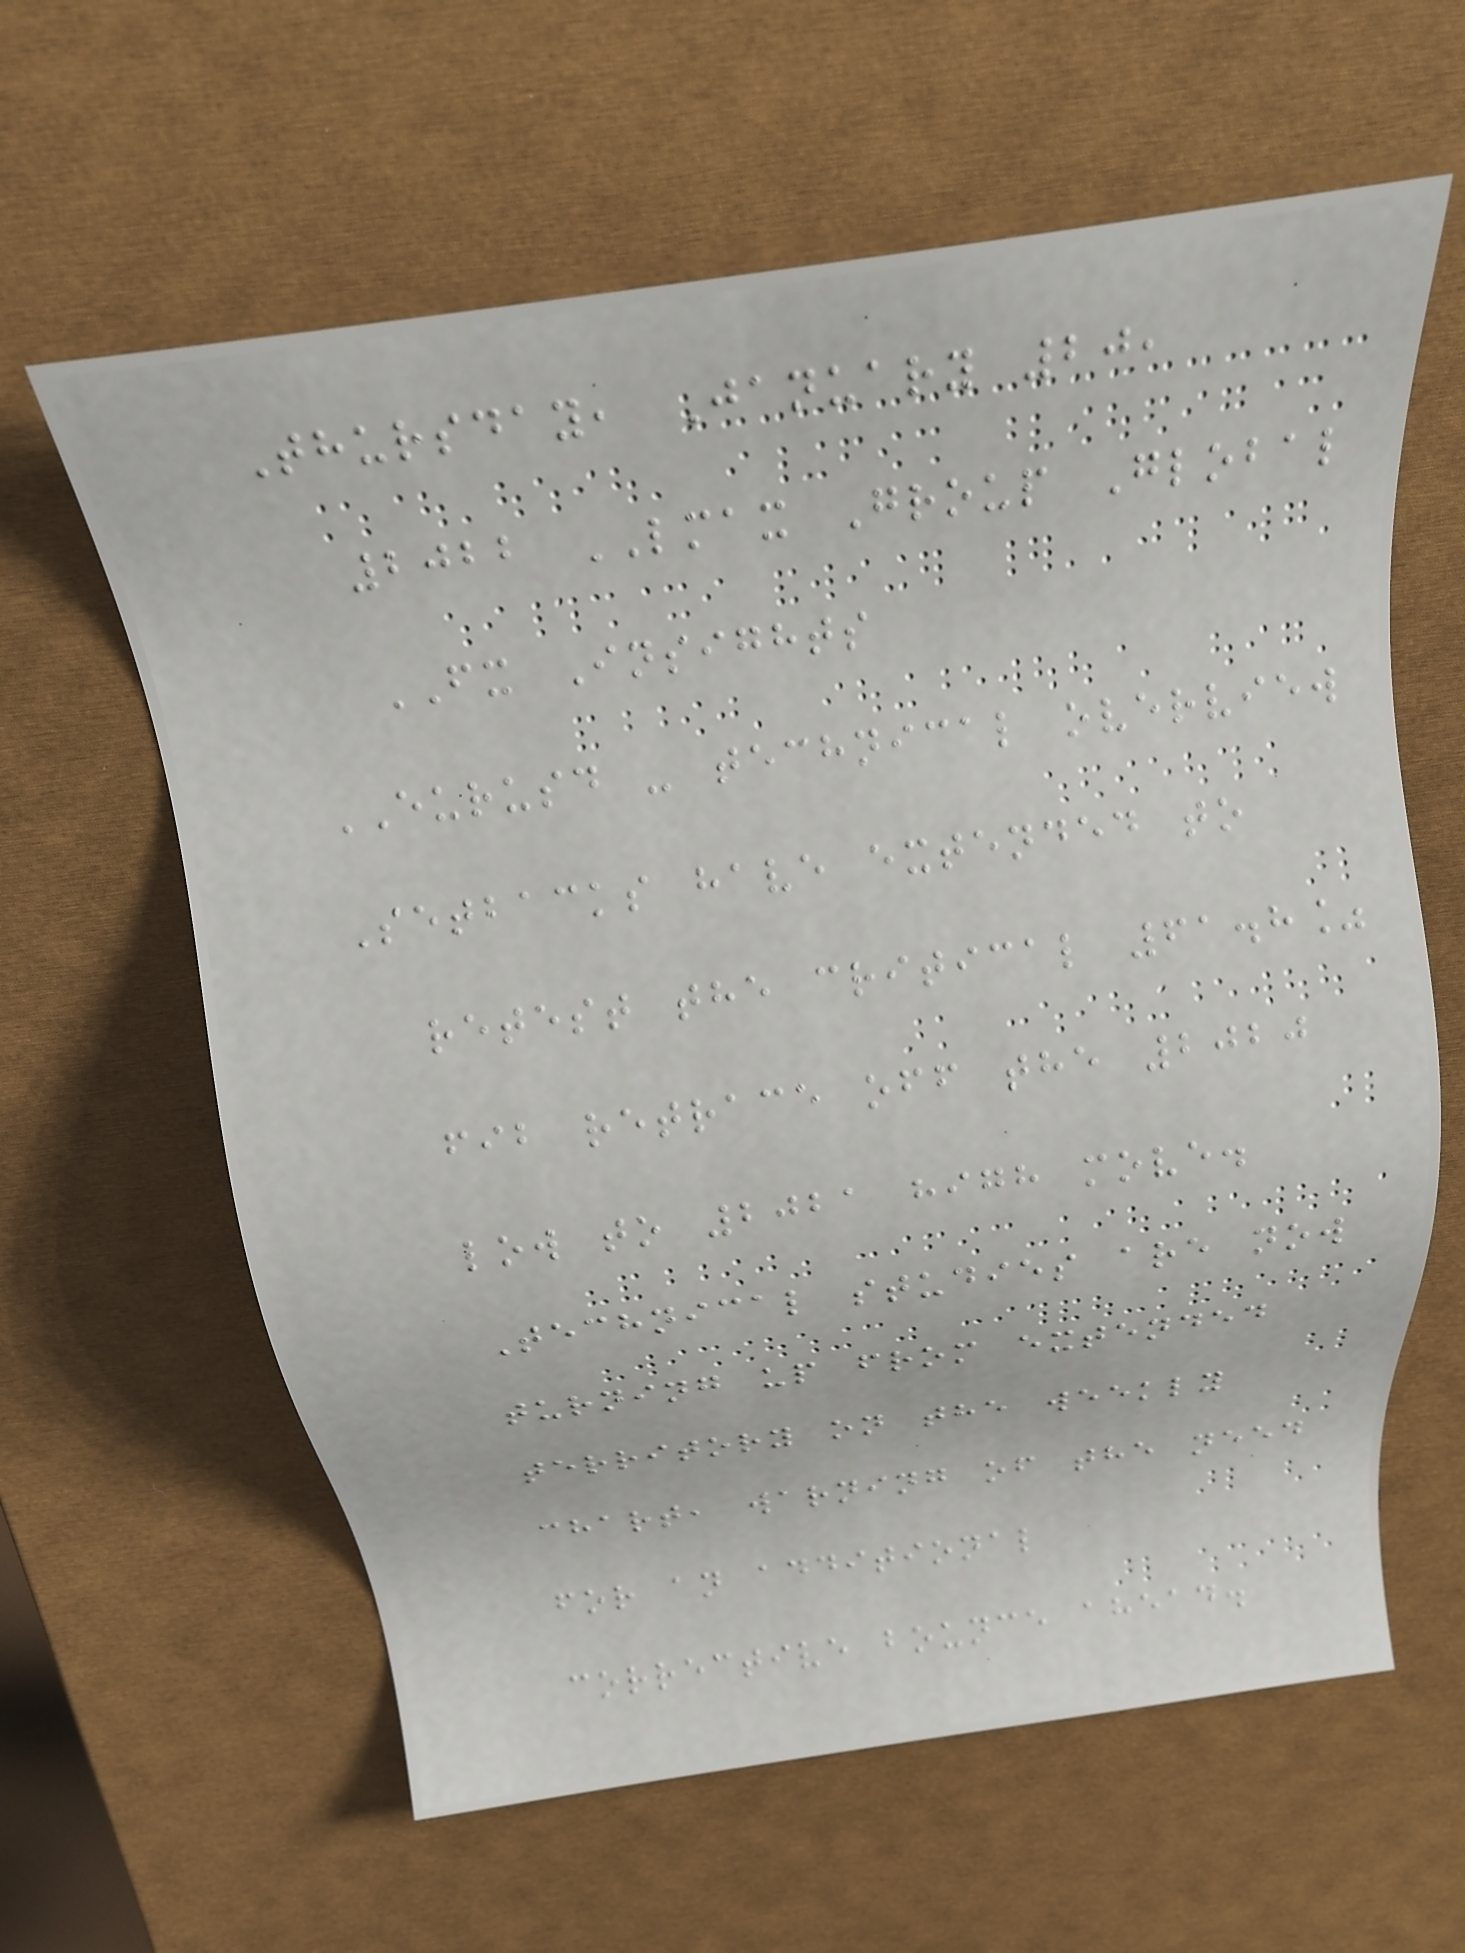Thursday, January 20,
2022 LMAX Group Global
FX Insights
EURUSD - technical overview
Setbacks have extended to
retest the critical 61.8%
fib retrace off the 2020
low to 2021 high move.
Technical studies are now
turning up from extended
territory on the weekly
chart, warning of the need
for an additional
corrective bounce ahead.
